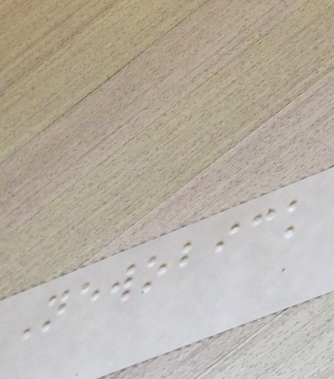Newobick
